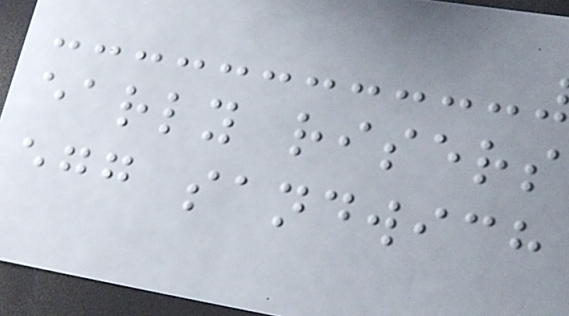early risers
egg sandwich
